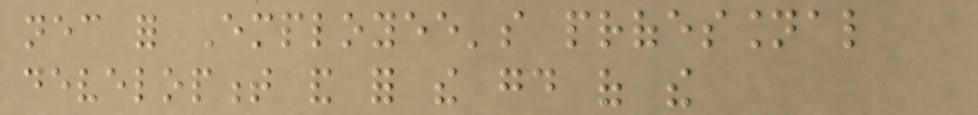necessary for Employee's professional
development and for the good of the
